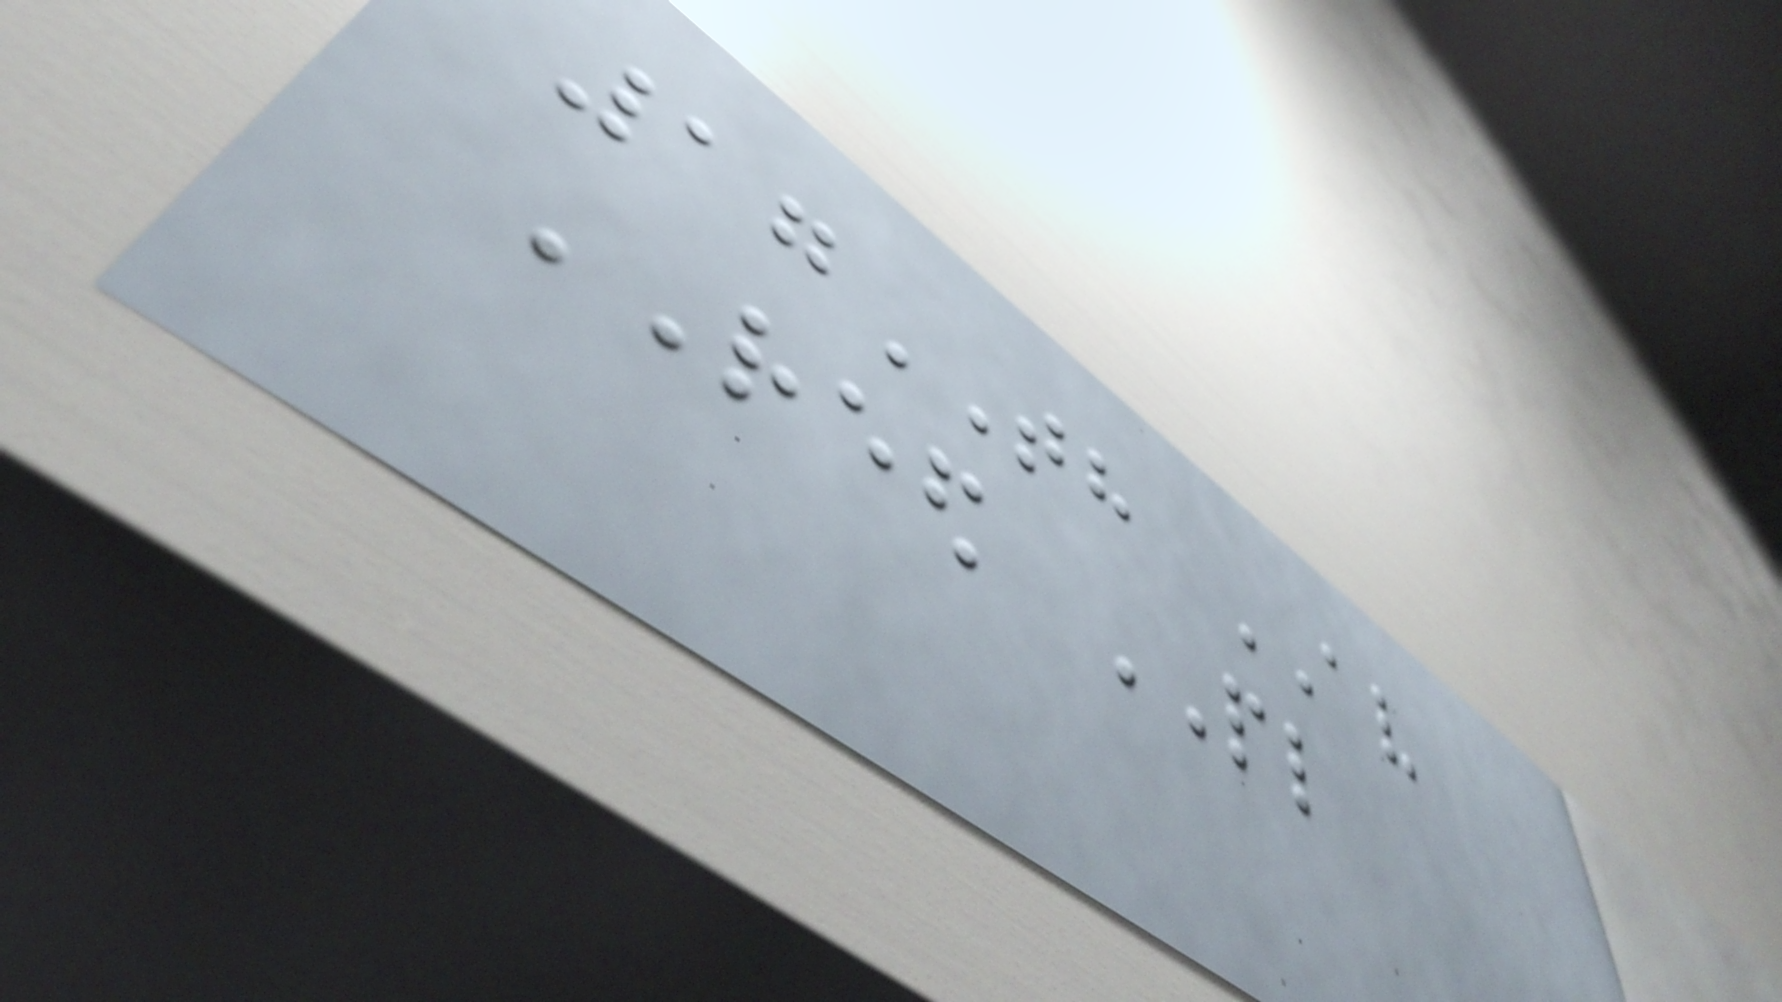17TH AV
REED PL
